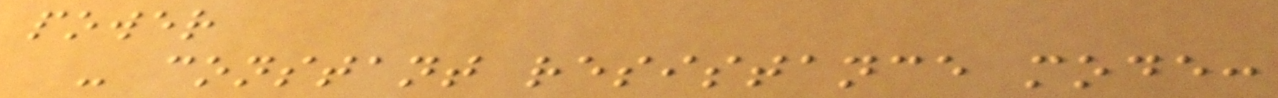power
- constant resistance mode:
